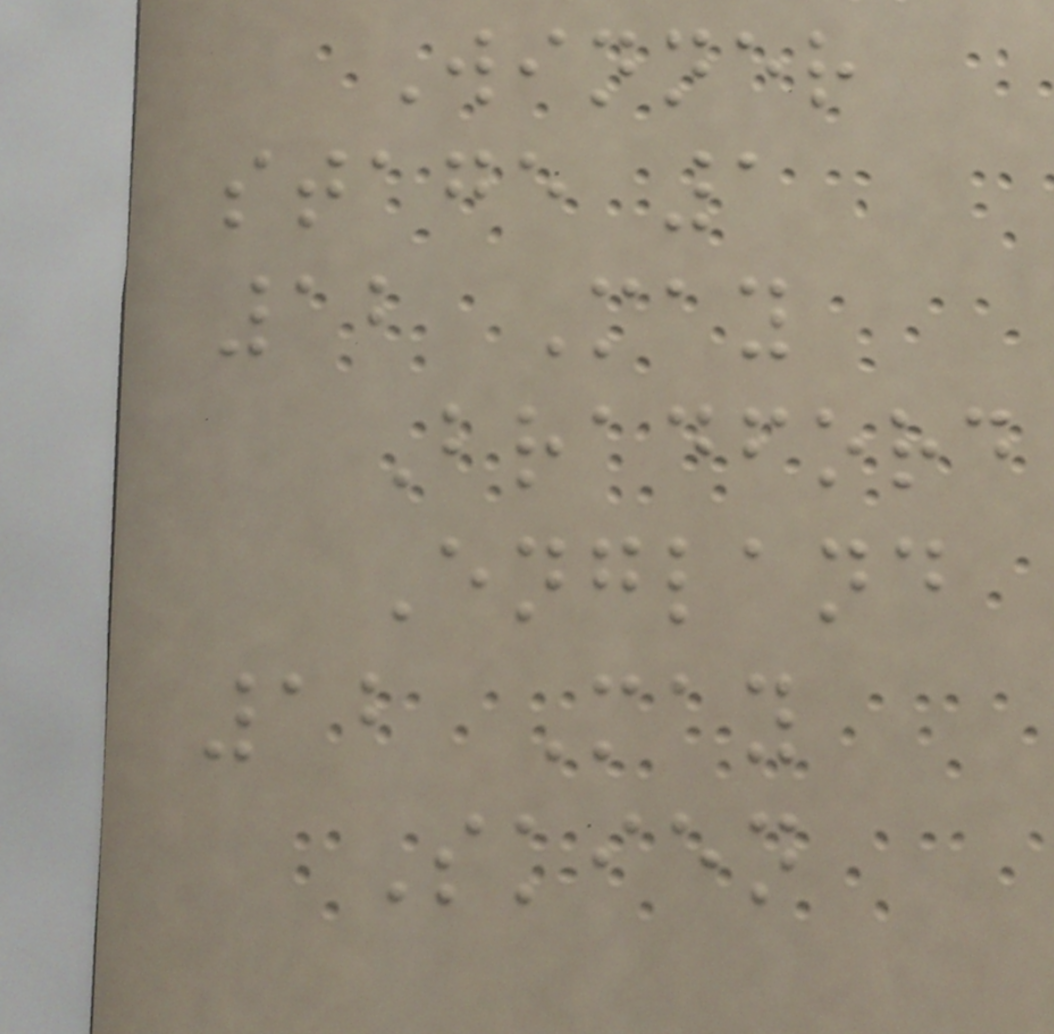Winner
stage 1
12 May
Bradford
England
12 May
Skien
